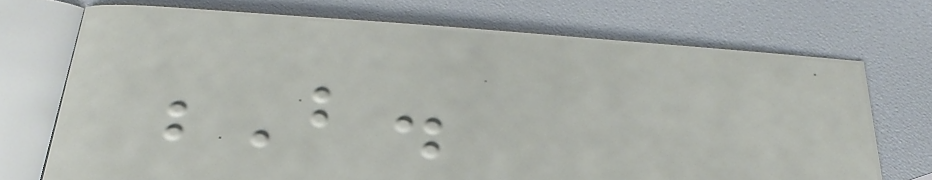B.
